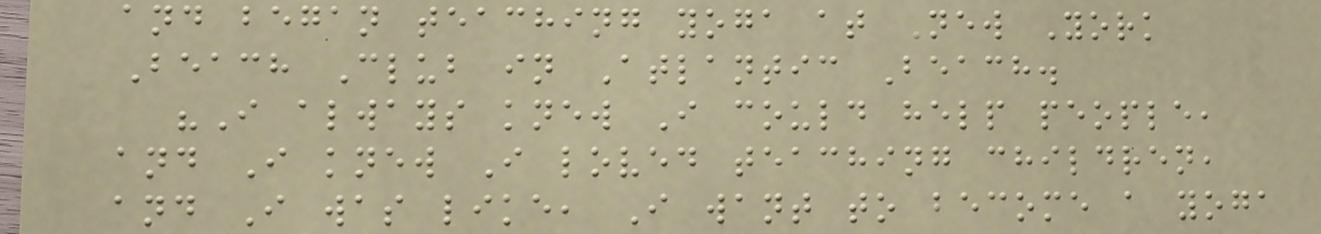and began teaching yoga at New York
Beach Club in Atlantic Beach.
"I always knew I could help people,
and I knew I loved teaching children,
and I was like, I want to become a yoga
